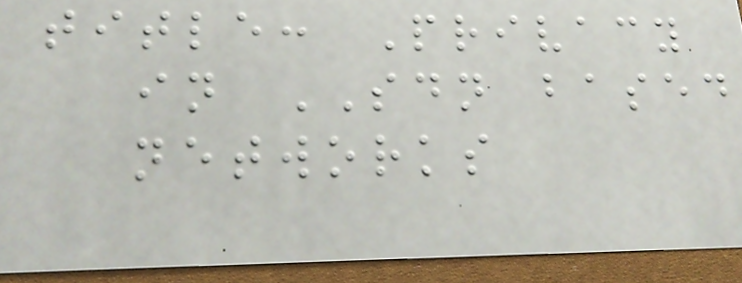title: Privacy
in SDN based
networks
